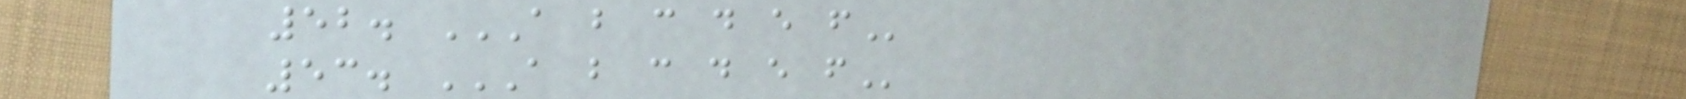52. A B C D E F
53. A B C D E F
